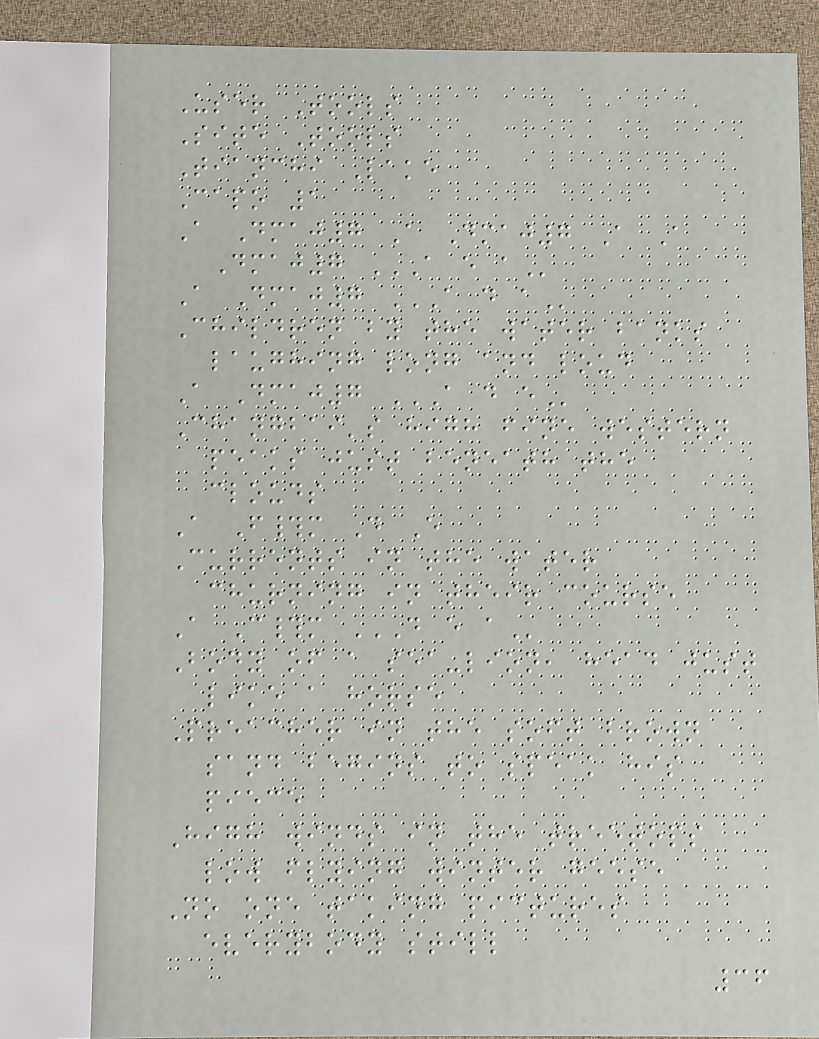User Tools
Site Tools
Tianchi Lake
Capo 1
A Dmaj7 A Dmaj7 A A
Dmaj7 A E A
A Dmaj7 A D A
Children by the water banks
laughing long and loud
A Dmaj7 A D E
Changbai's high fine western
peaks just beneath the
clouds
A F#m D E
Currents in the water
churning in their course
A C#m D E A
Body of a sea-lion, head just
like a horse
Preacher in the soft brown
sand begins to speak his
piece
High winds in the treetops
low flying winter geese
No one taking pictures
everybody still
36
